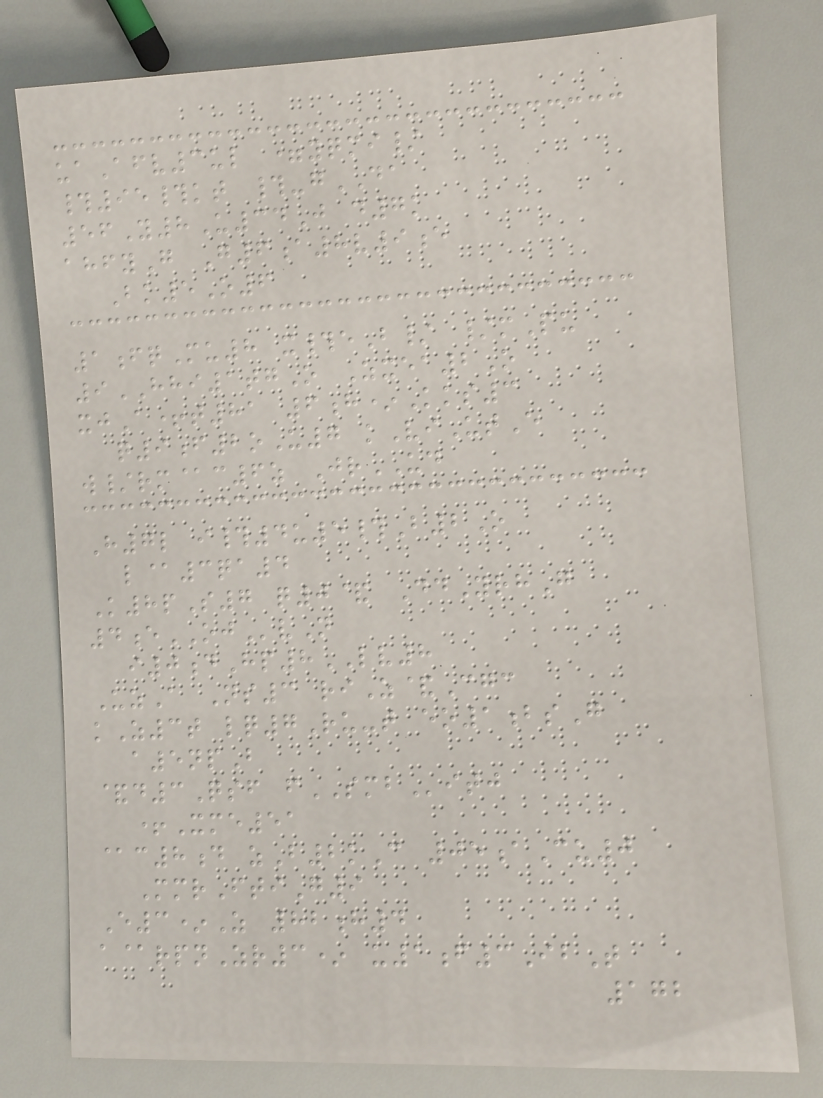uaAfv3ul =yqmi/
#95#kt #-gDA
56Y8U34J d7k
ahfyG G6a8v9e
Bk5O6
1fqMu8 x#eB/ /mPu
9HHI1tgO Zxea2O
xjA+t81 6h*Kks3
q9f2oU7 kViUtE
w/rm@c6z JrUD
H7l i#4u5#B2O
l@3qa4
K8pS7 q0& DdYrhG
4eOJvN
i0dHp8LV8
UzA Ns3 riZ&Cgc
kZ3t lq7Ru-t eo1bsG
a5npB
&d3Qsf fSMBitj
+Xme51
@c8d zB2kC 05aCu0
MmrFtiG9
E3*Z 82h4
a@rpnZr3* u1f3IbT
172
